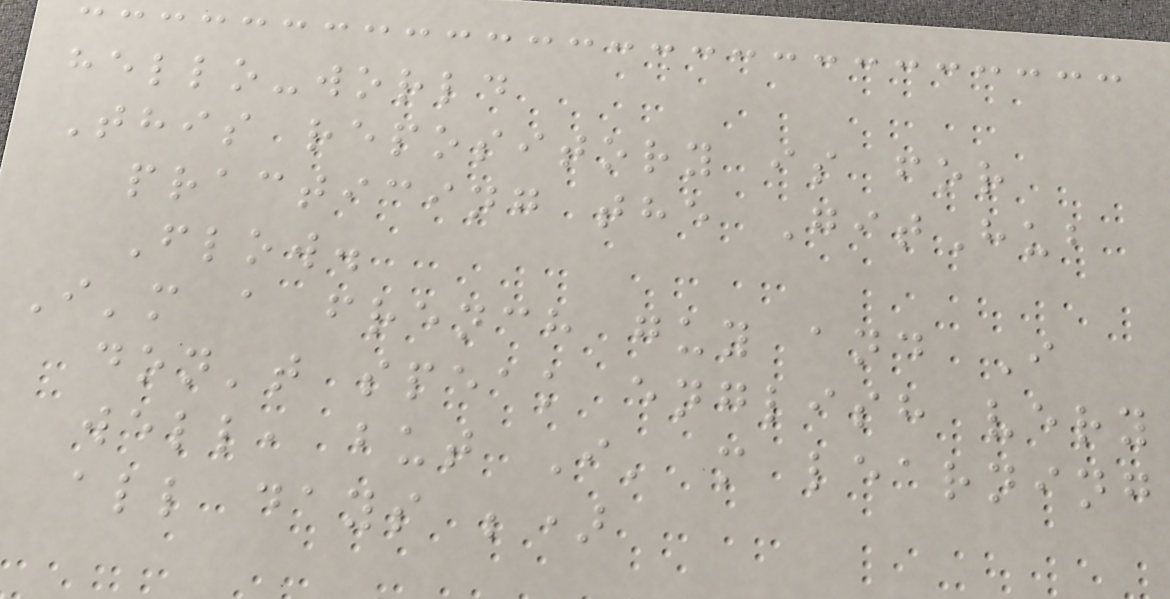hello-world
This repository is for
practicing the GitHub
Flow.
I'm a french guy and I
don't speak english very
well, but I' m learning
all days ;)
